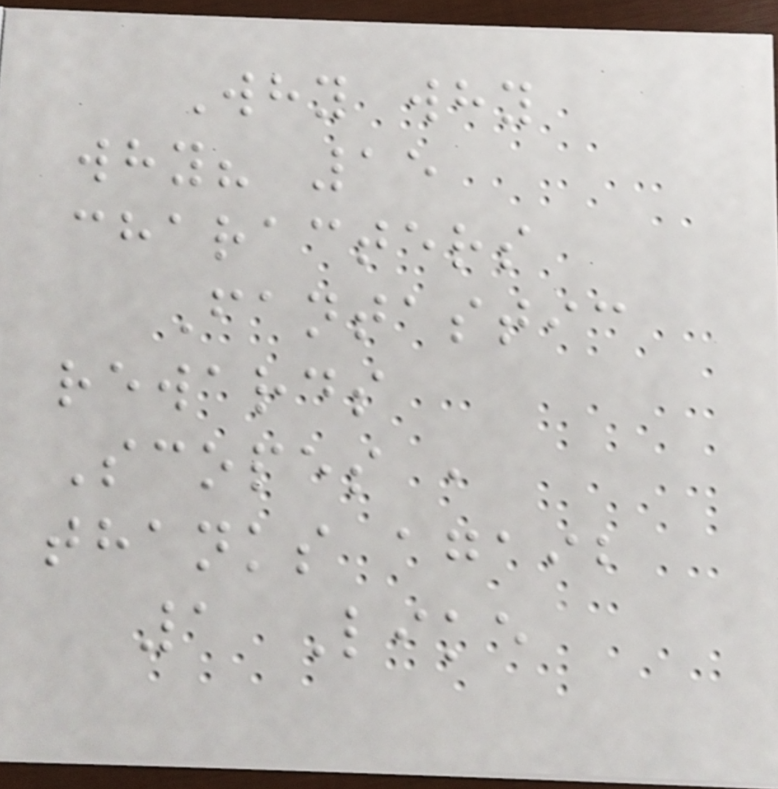Why why
why? 15
characters
Fantastic
rewards
Scopes ,
thanks agaib
1 Like
